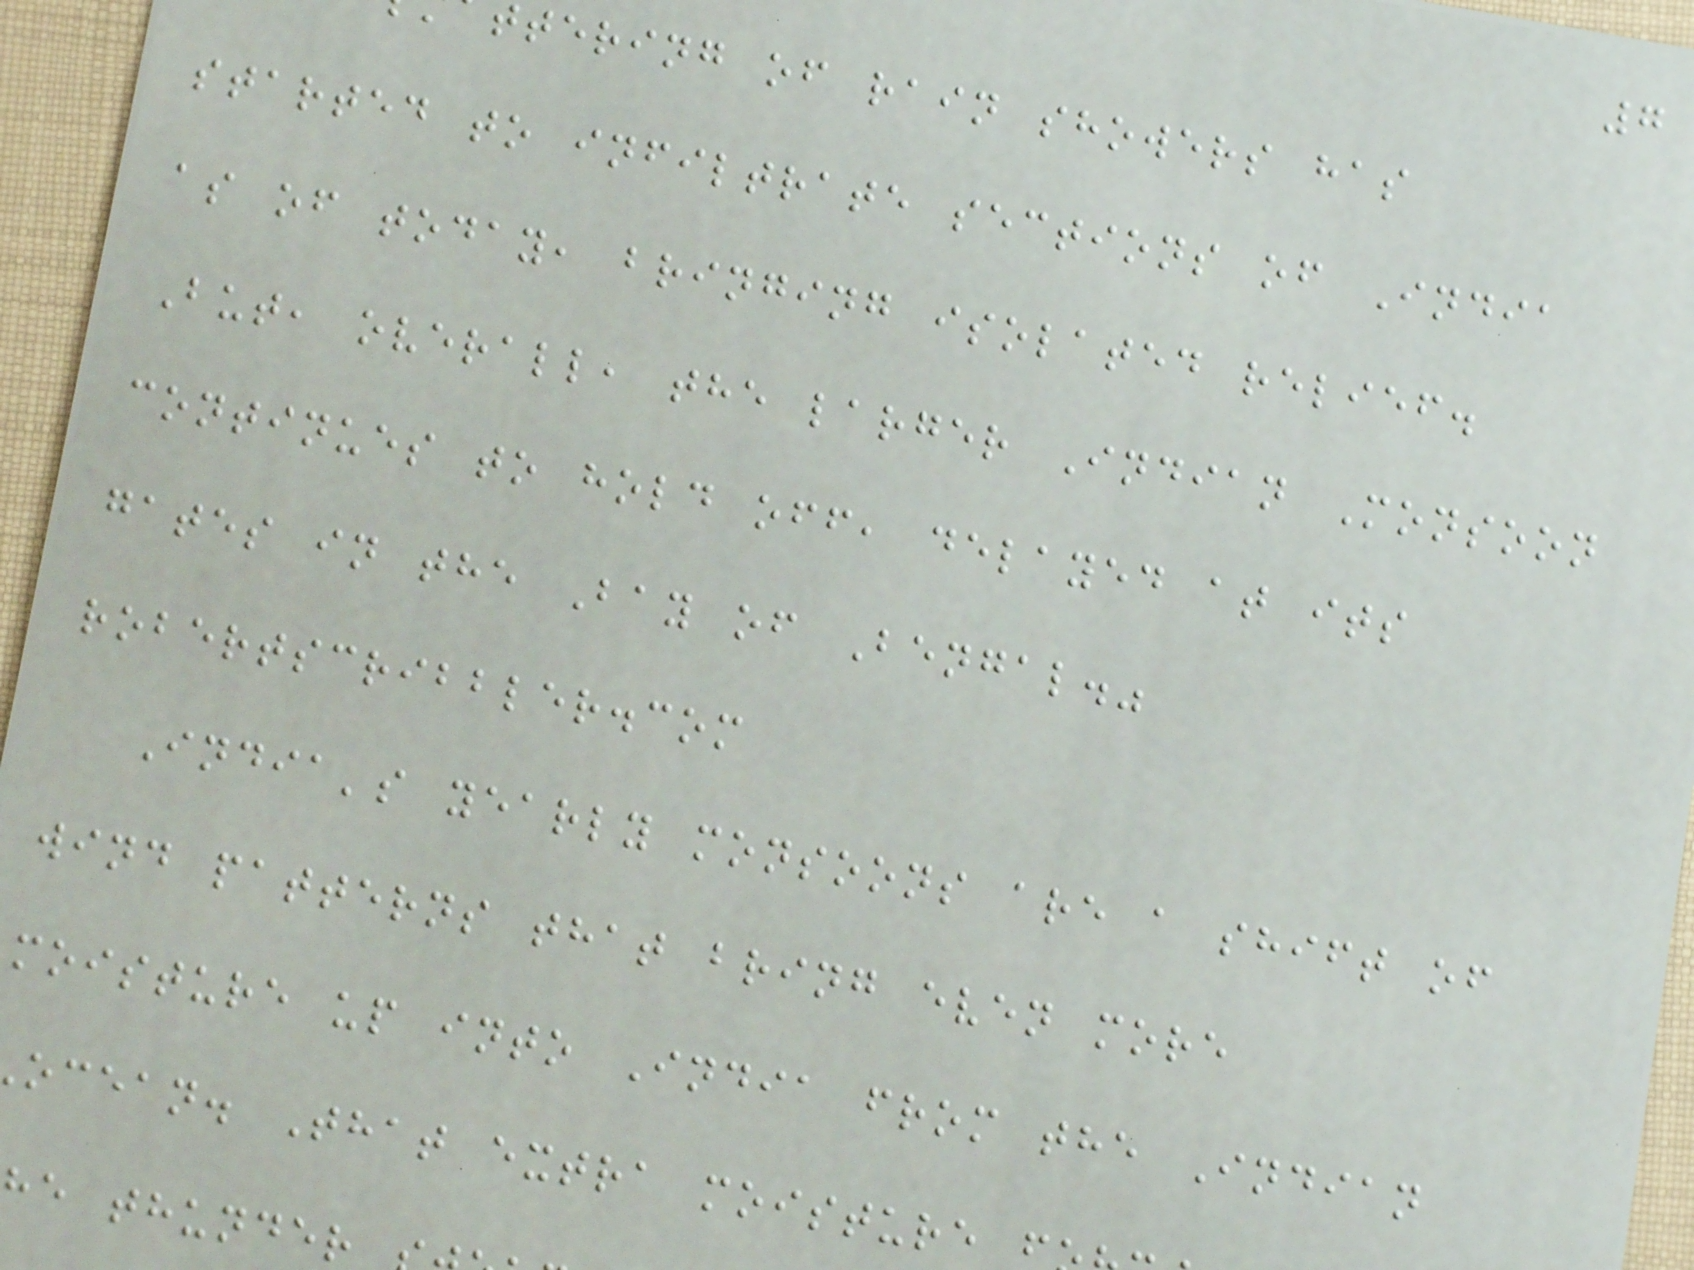7
ttering of rain showers has
started to infiltrate sections of India
as of today, bringing isolated relief.
But, overall, the larger Indian Monsoon
continues to hold off, delayed at its
gates in the Bay of Bengal."
robertscribbler.com
India's yearly monsoons are a shift of
wind patterns that bring even more
moisture up into India from the Indian
ocean. That extra moisture
he thunder
